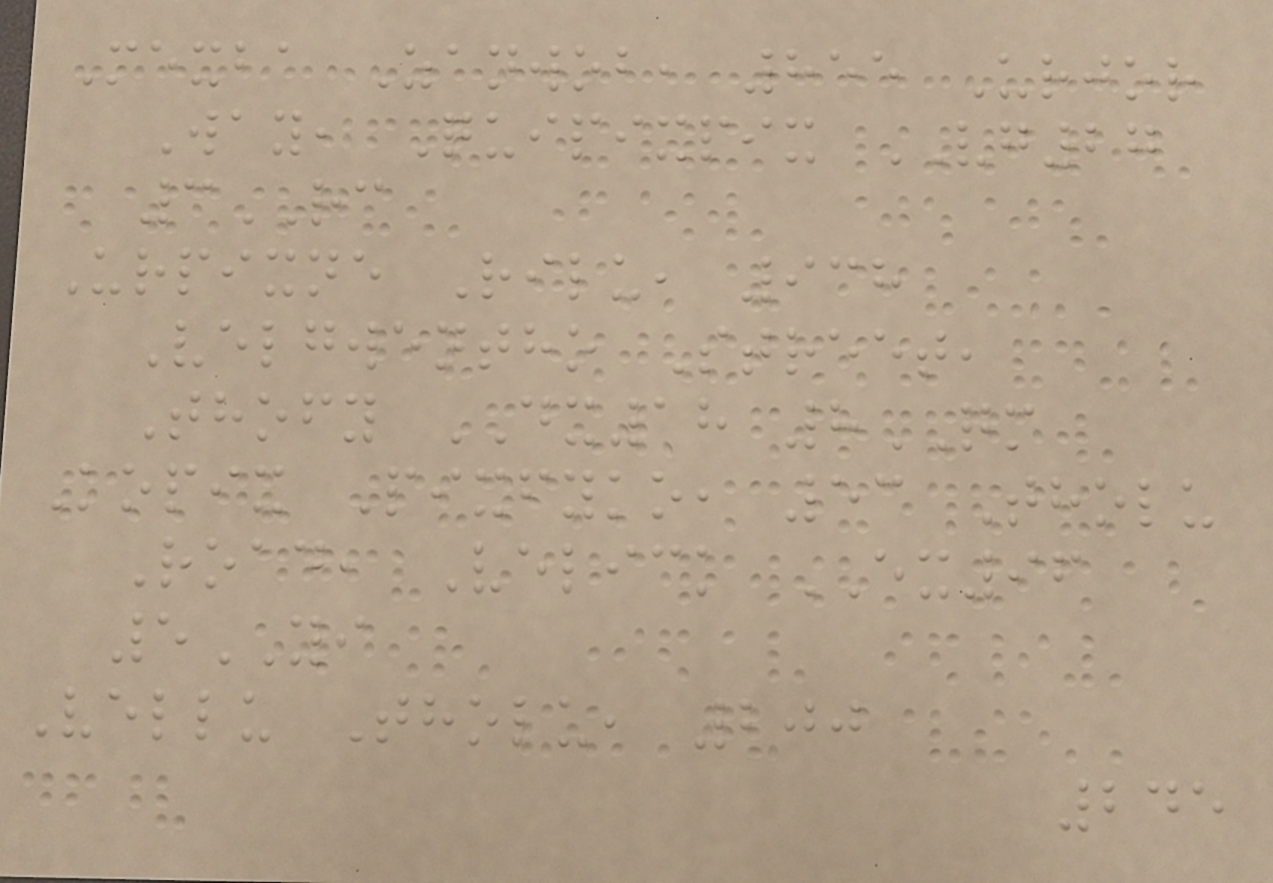Mexba Zanwob, 855 Urjor
Way, Quipixpix VG27
3RC
Urpixne Rilu, 938
Velgwentho Street,
Thofy DX18 8QM
Kopix Pixfyko, 53 Tholu
Road, Velick EX96
5YI
Vellu Tholu, 200
245
